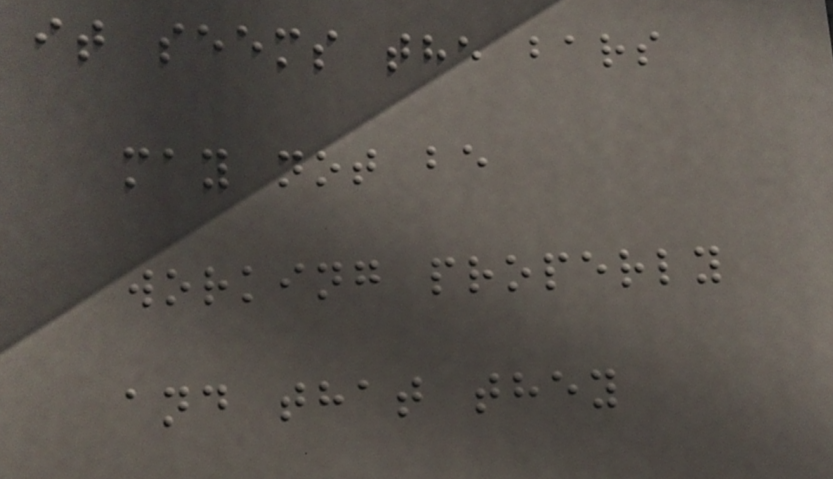it seems the bars
may not be
working properly
and that they
